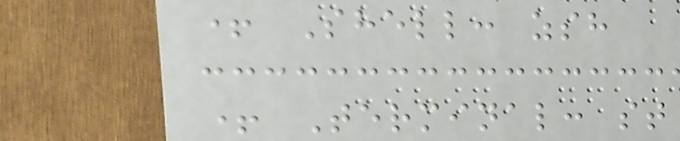+ Shell: zsh
+ Terminal: st
